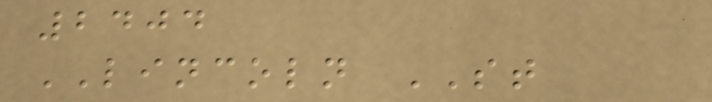2404
LINCOLN ST
